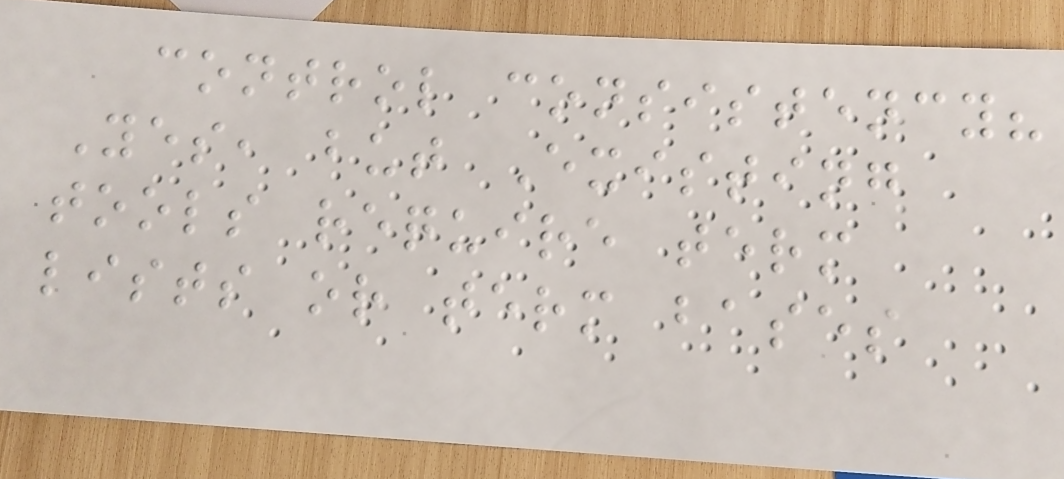control consistency?
Yes, but Existing
tools require term
lists or term bases
